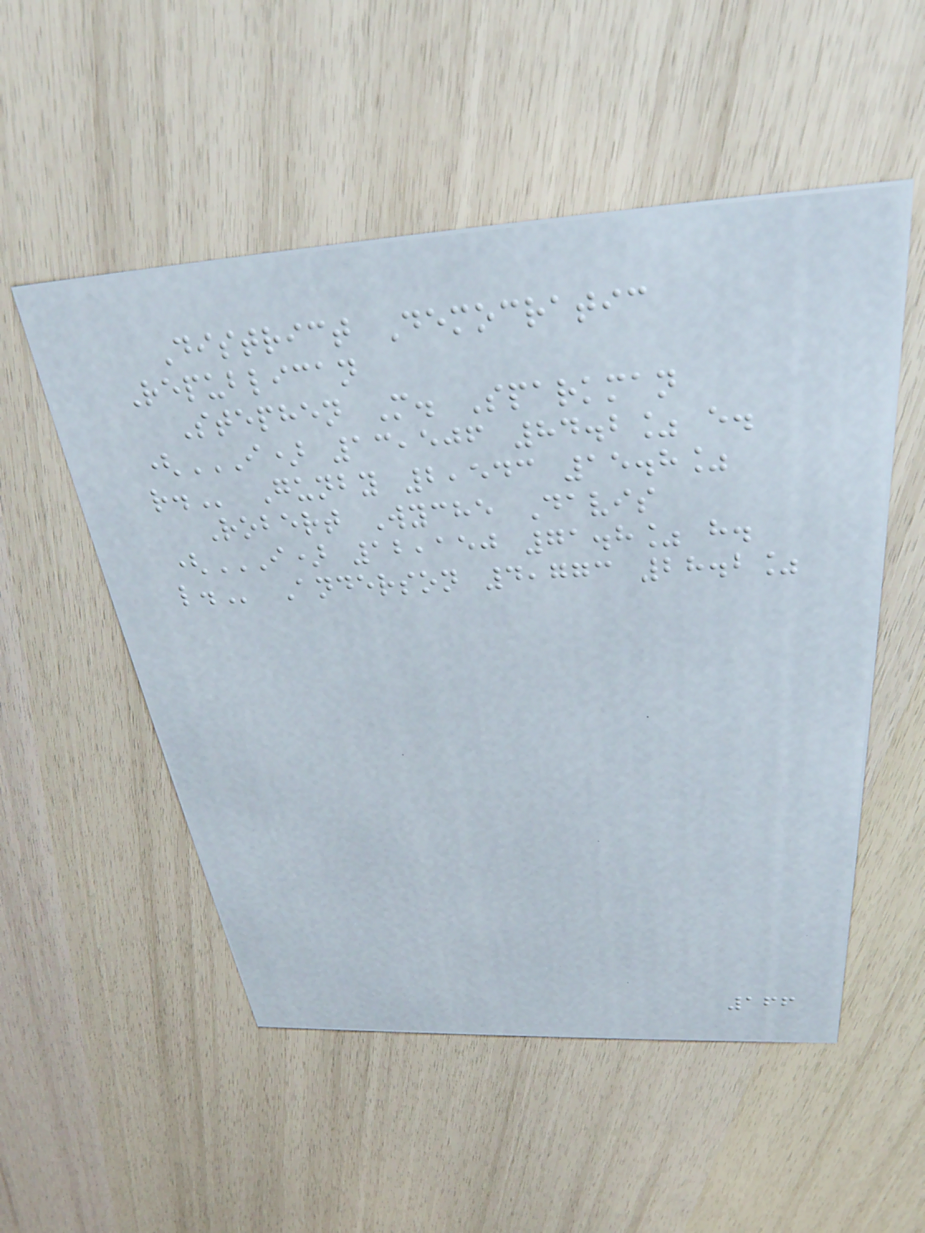District Democratic
Republican
Stephen M. Sparkman
(I) 13,506 84.2% E.
R. Gunby 2,543 15.8%
Robert Wyche Davis
(I) 12,150 71.8% H.
L. Anderson 4,773 28.2%
166
